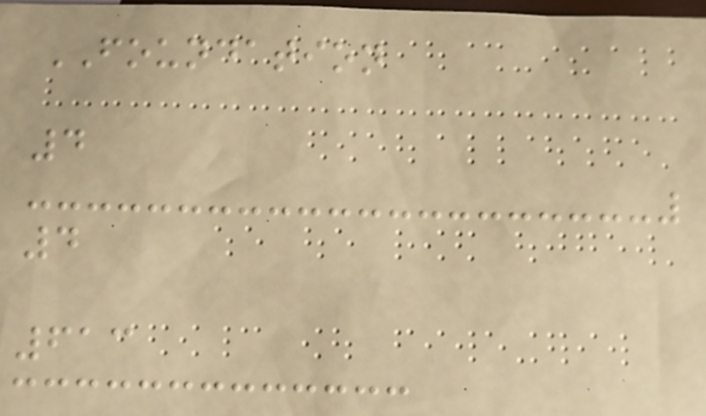FOUNDATION
4
4
613
